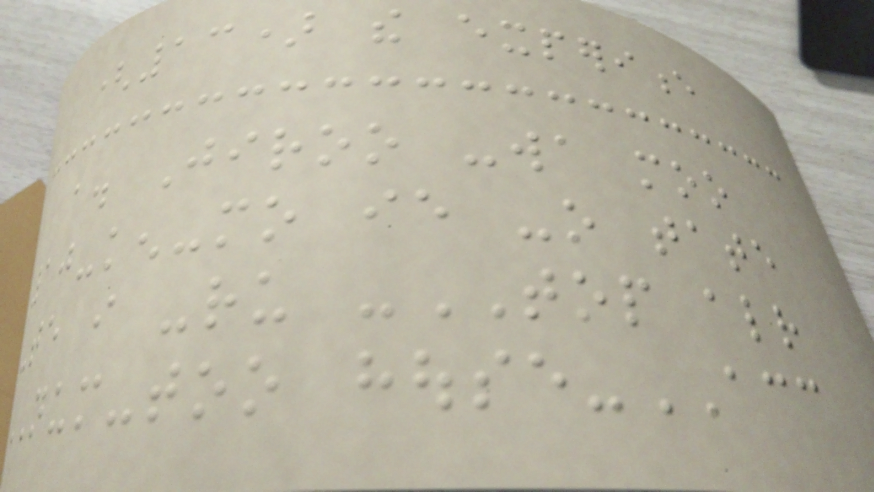(13) the experience
a. Jiroo -wa moo
10-ken-mo ie -o tate
-te i -ru -TOP already
NUM-too house-ACC
